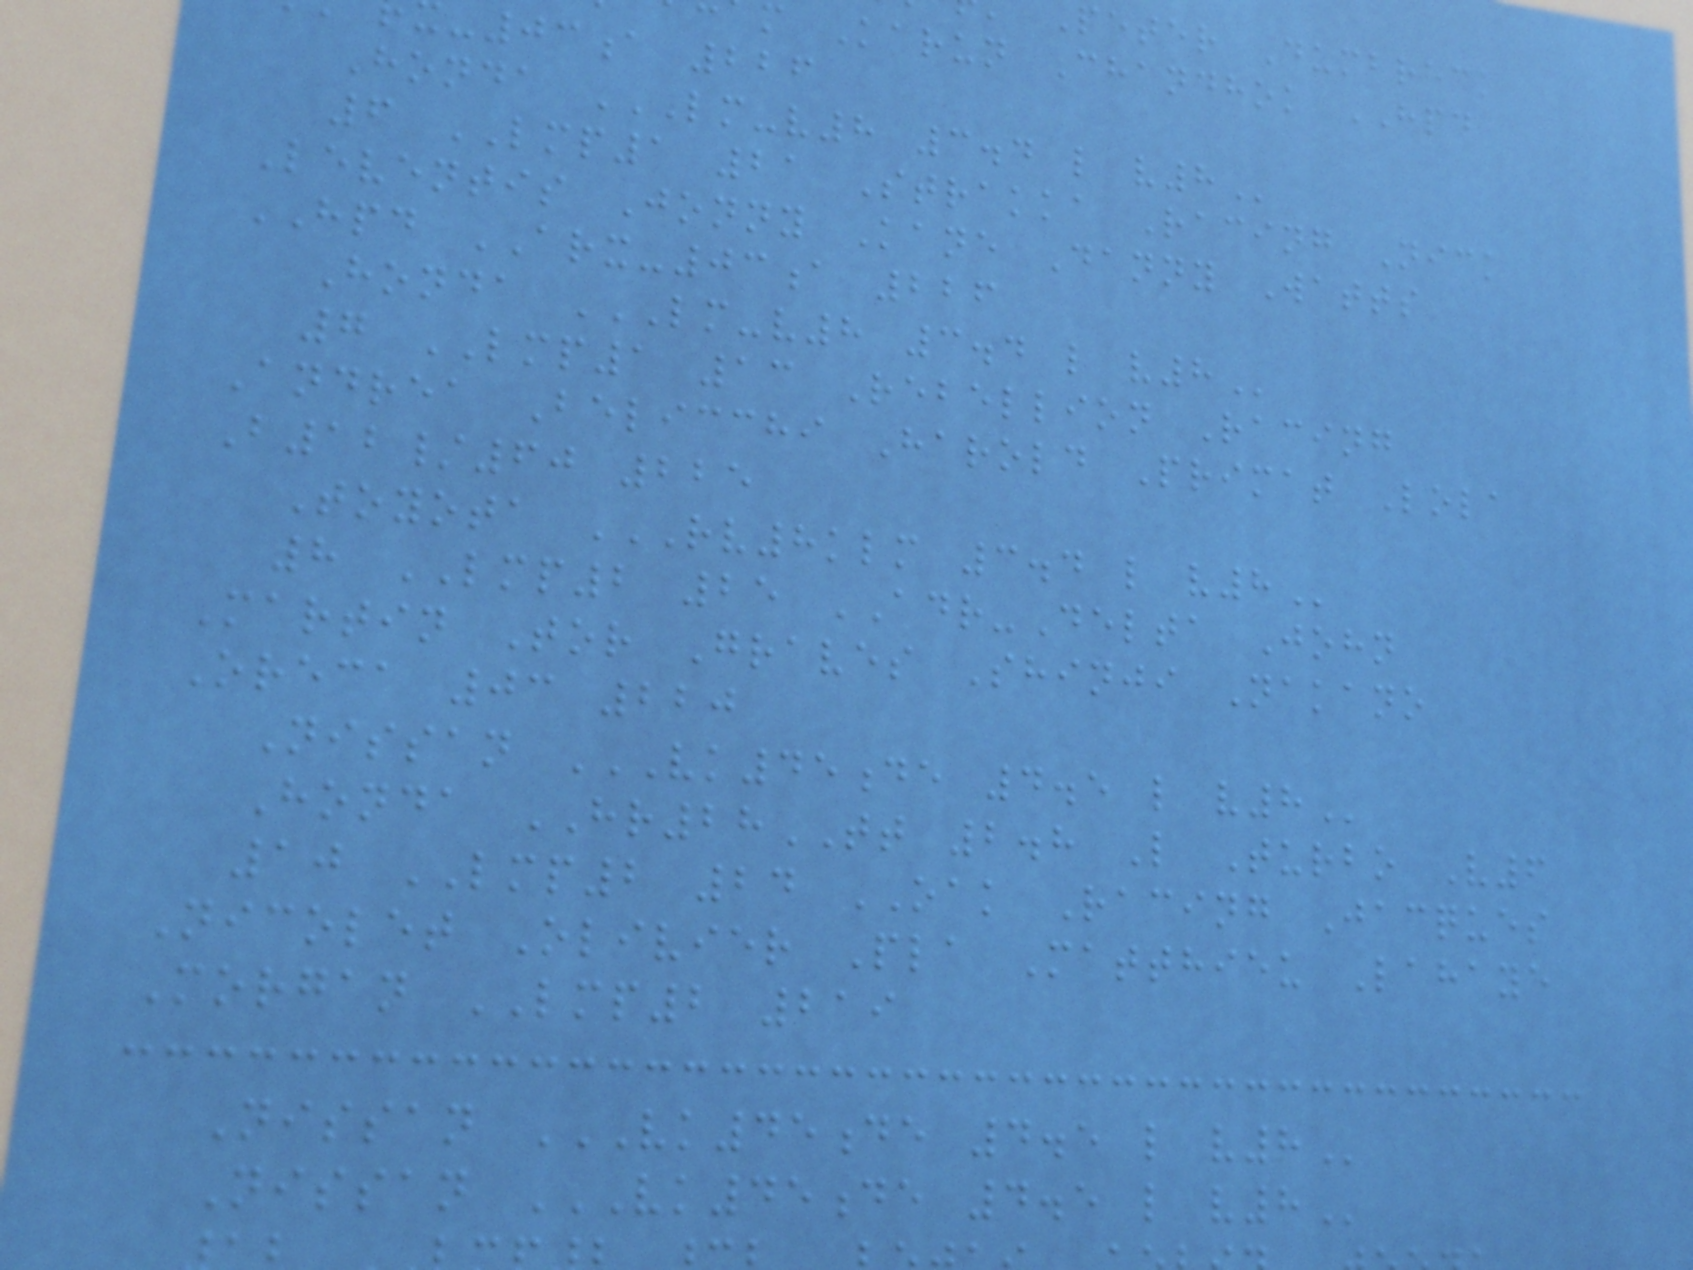peter Dumbreck
m Karun Chandhok HPD
-03a 226
Honda LM-V8 3.4 L V8
6 LMP1 21 Strakka Racing Nick
Leventis Jonny Kane Danny Watts
HPD ARX-03a 226
Honda LM-V8 3.4 L V8
7 LMP1 13 Rebellion Racing
Andrea Belicchi Harold Primat Lola
B12/60 225
Toyota RV8KLM 3.4 L V8
8 LMP2 25 ADR-Delta John
Martin Tor Graves Shinji Nakano
Oreca 03 220
Nissan VK45DE 4.5 L V8
Honda HR28TT 2.8 L Turbo V6
10 LMP2 24 OAK Racing Jacques
Nicolet Olivier Pla Matthieu Lahaye
Morgan LMP2 219
Nissan VK45DE 4.5 L V8
Nissan VK45DE 4.5 L V8
